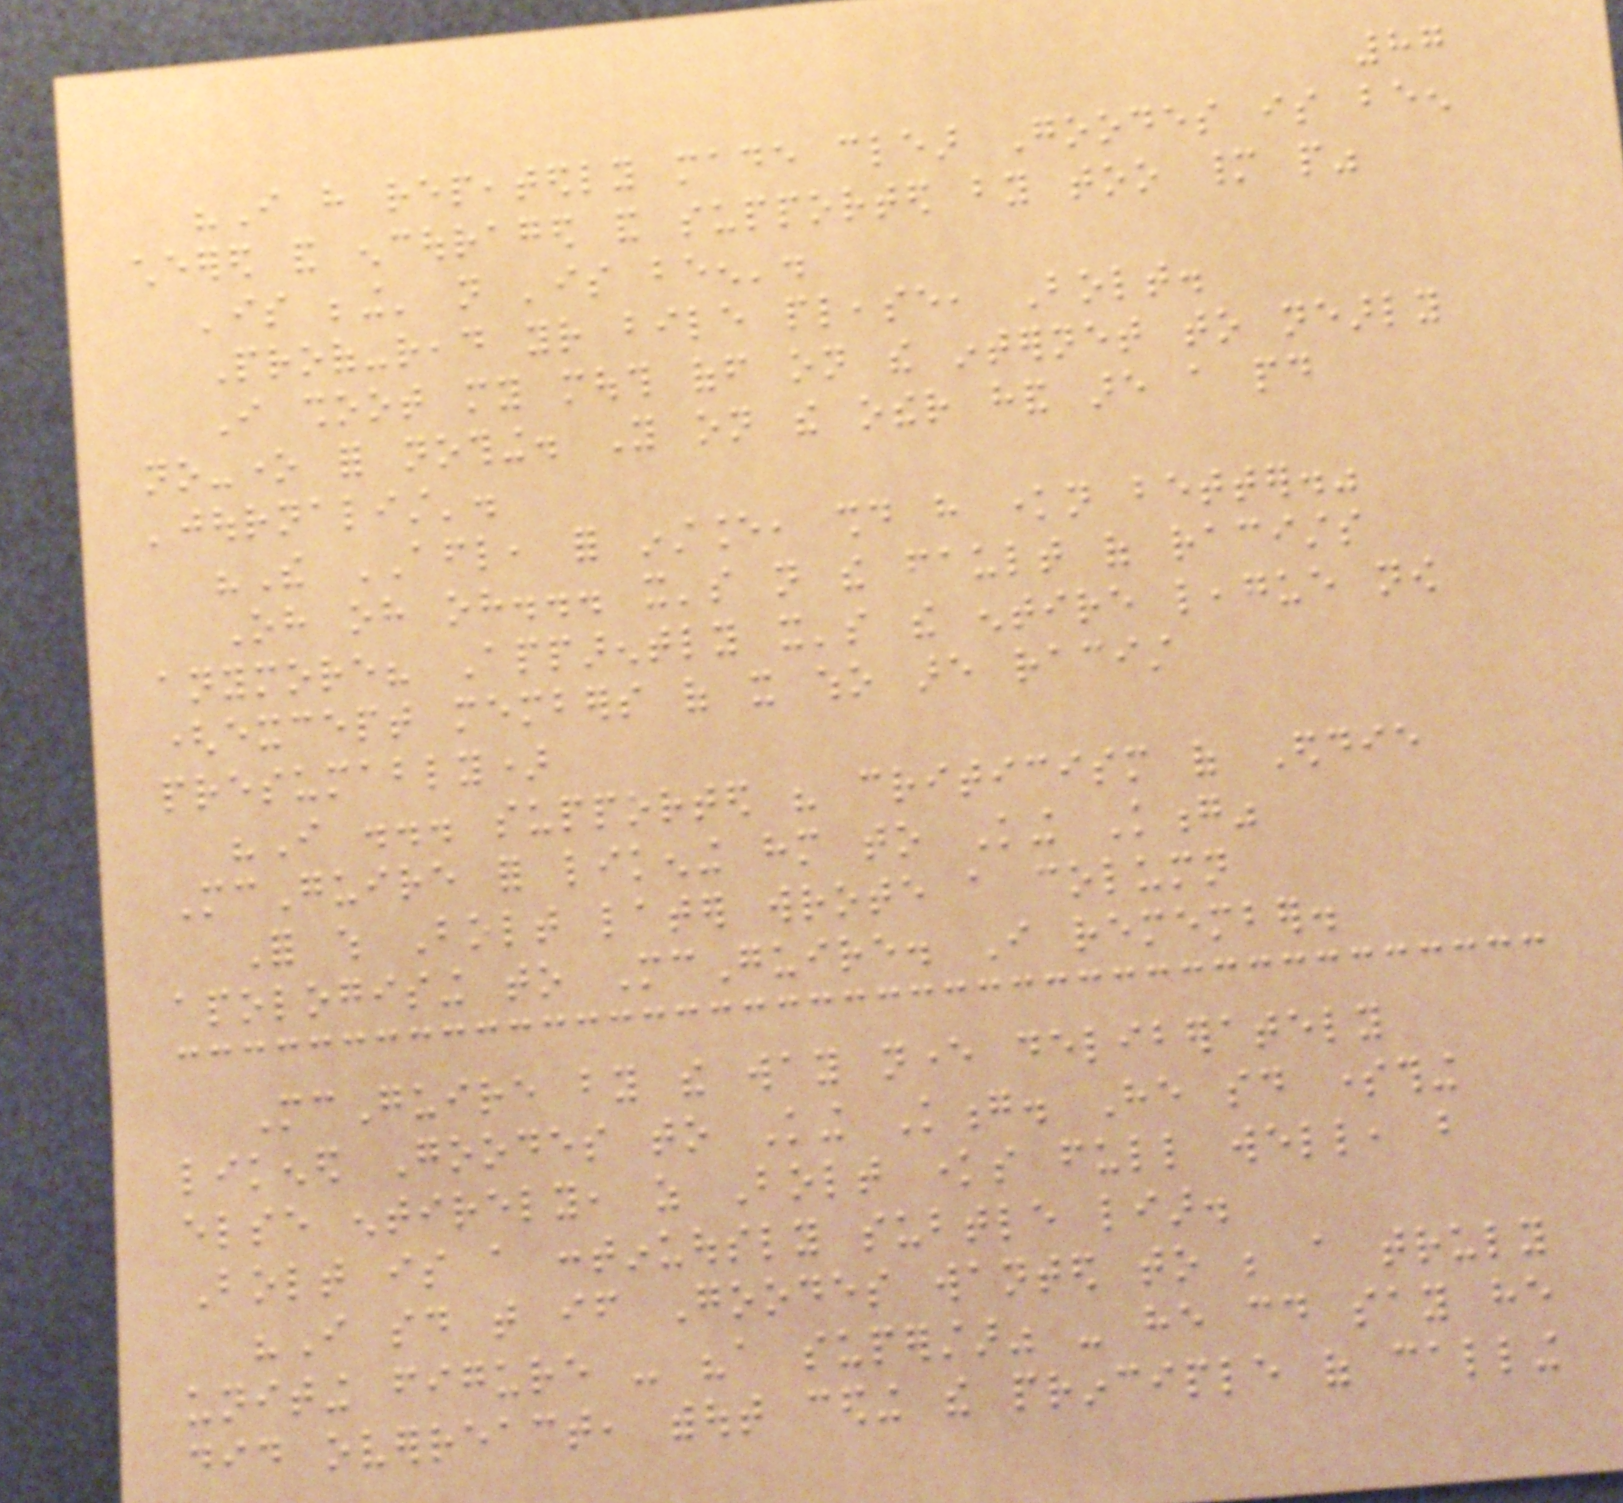87
"I have repeatedly made clear Goodes is been
cheered and encouraged and supported by too many people"
'is being' not 'is been'.
Proof-read your bile please, Bolt.
I shoot my mouth off on the internet to nearly
no-one for nothing. You on the other hand are a paid
'journalist'.
"The AFL, for instance, should have known better."
Oh oh oh... it's not the fault of racists
anymore? Apparently it's the entire league now
(except members of it who are racist
presumably)
"I ... supported his criticism of Eddie
McGuire for likening him to King Kong"
For which Bolt later wrote a column
apologising to McGuire. I remember.
McGuire by the way never deliberately
likened Goodes to King Kong. He said something
else entirely, as Bolt knows full well, but
Bolt is a continuously subtle liar.
"I said that if Goodes wanted to be a truly
uniting figure - "a superstar" - he could say he
did overreact, without ceding the principle of calling
